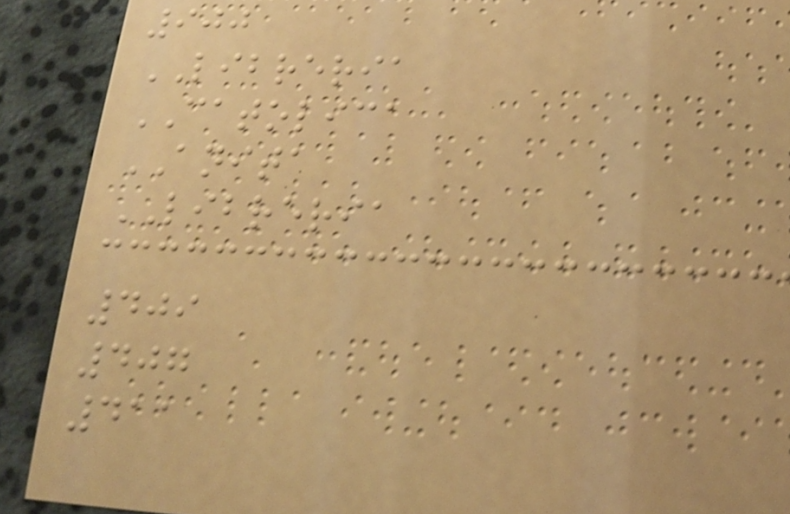900
LIBRERIA
CATOLICA
ANITA
LIBRERIA
409
407
411
